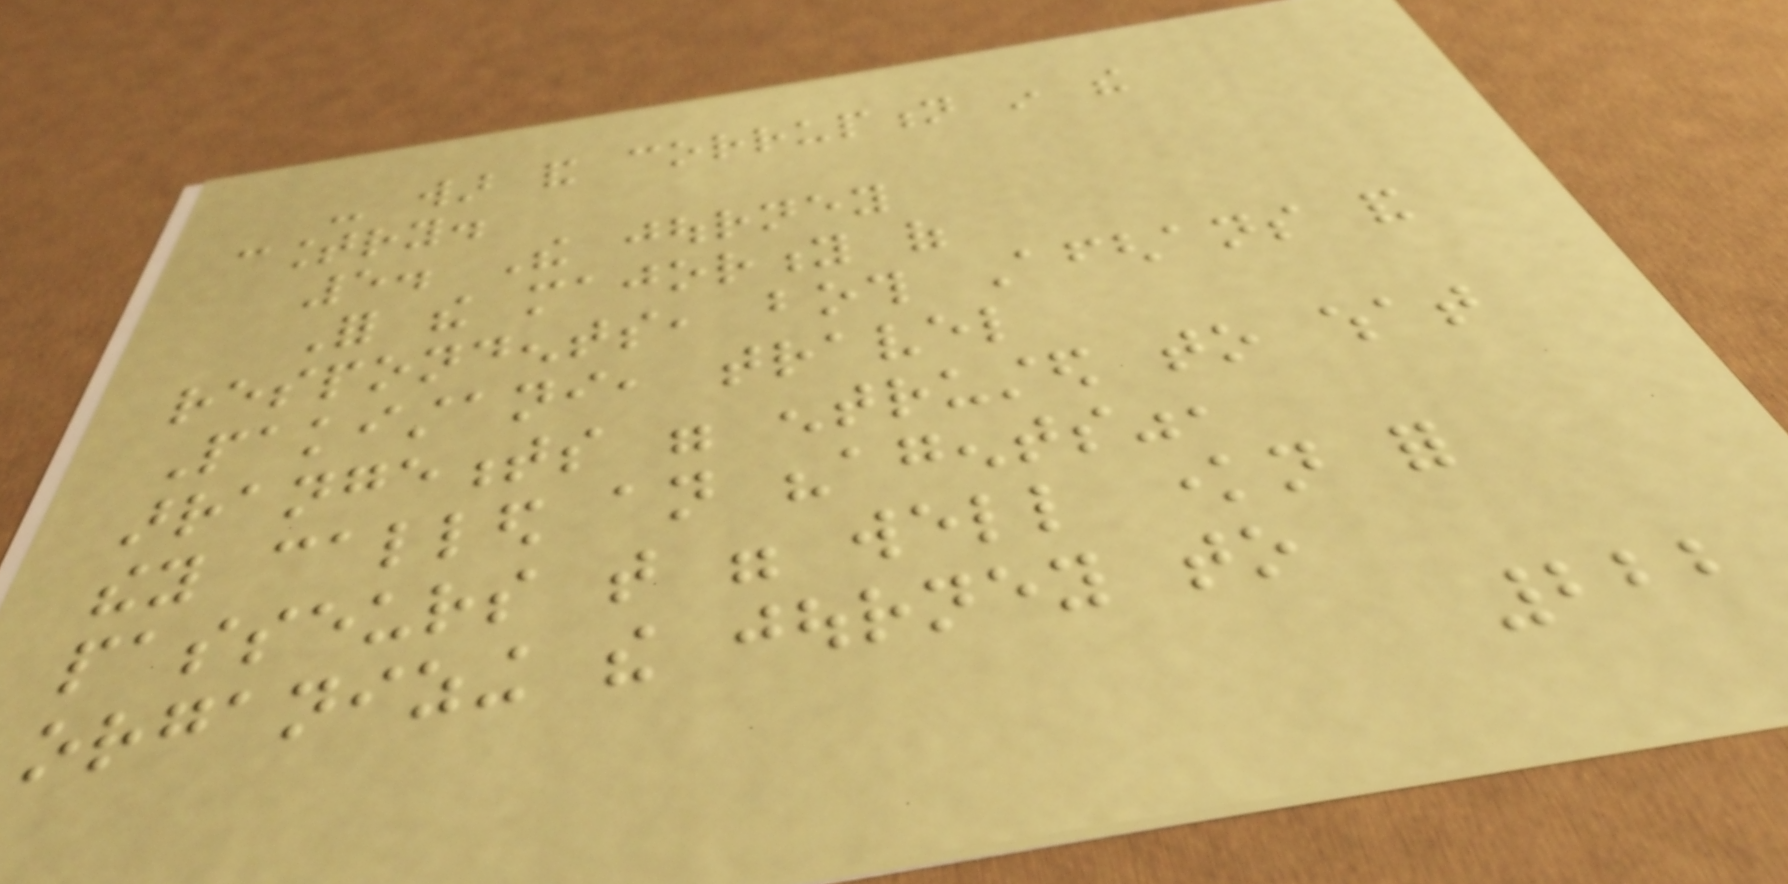- war and corruption in the
country.
5. The journey
For the majority of
respondents, both Afghans and
Pakistani, travel
arrangements were entrusted to what
they called an "agents",
passeurs that were well known for
organizing the journey to
222
